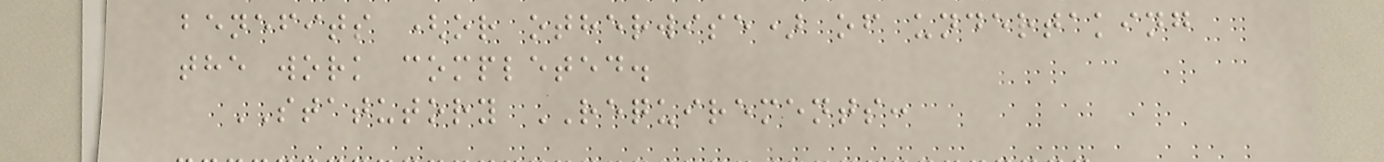benefits (or otherwise) of undertaking
the work completed.
STATUTORY REQUIREMENTS:
